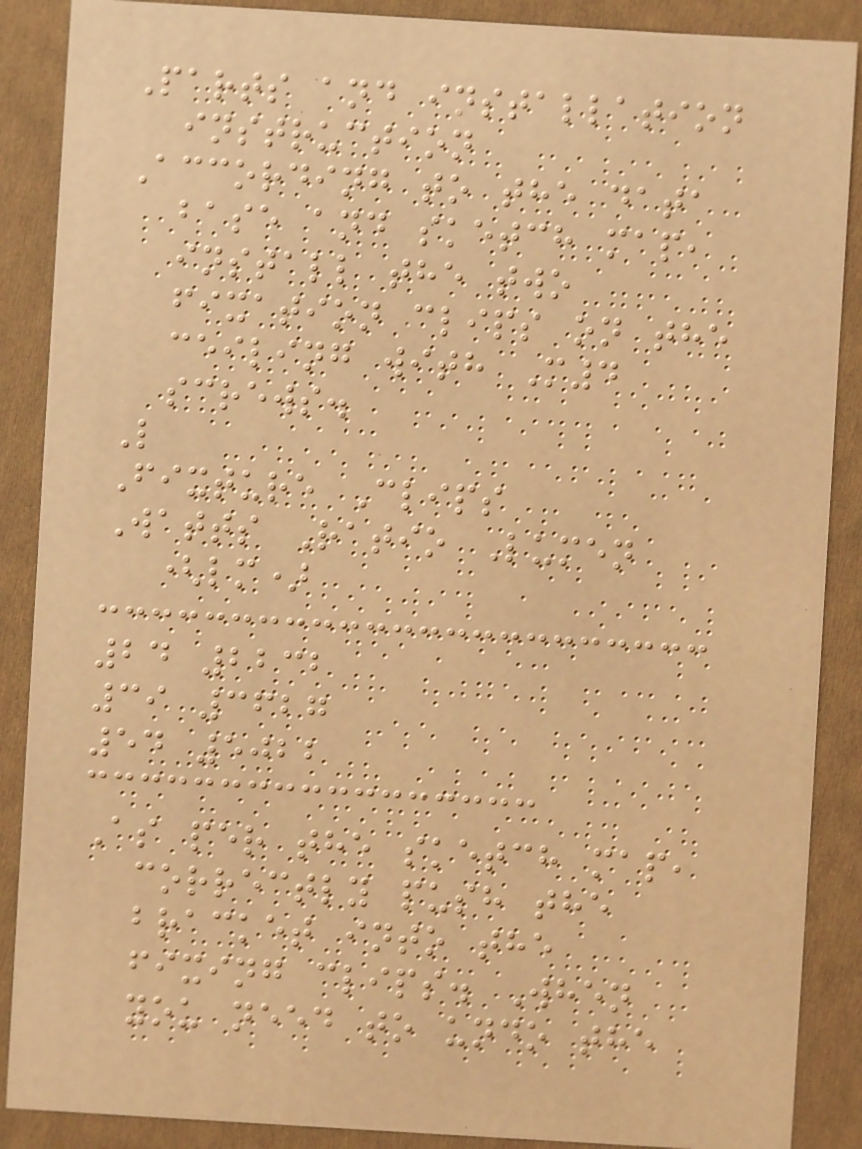Parts and installation
instruction
According to the data
base and sketch map,
install the two
fixation clips on the
ceiling with M4
screws.
L
Fixture Clips
Watts Ratio Lumen
(lm)
24 2232
39 3627
54 5022
As per the sketch map,
correctly push the
bracket into the
fixing clips. When
you need to undo the
